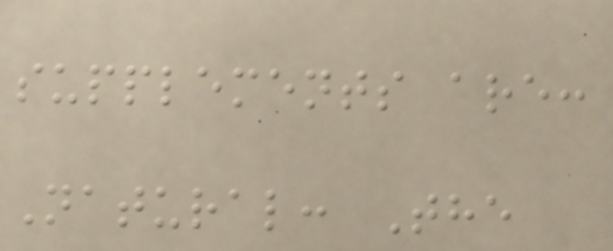supplements are:
Natural: The
